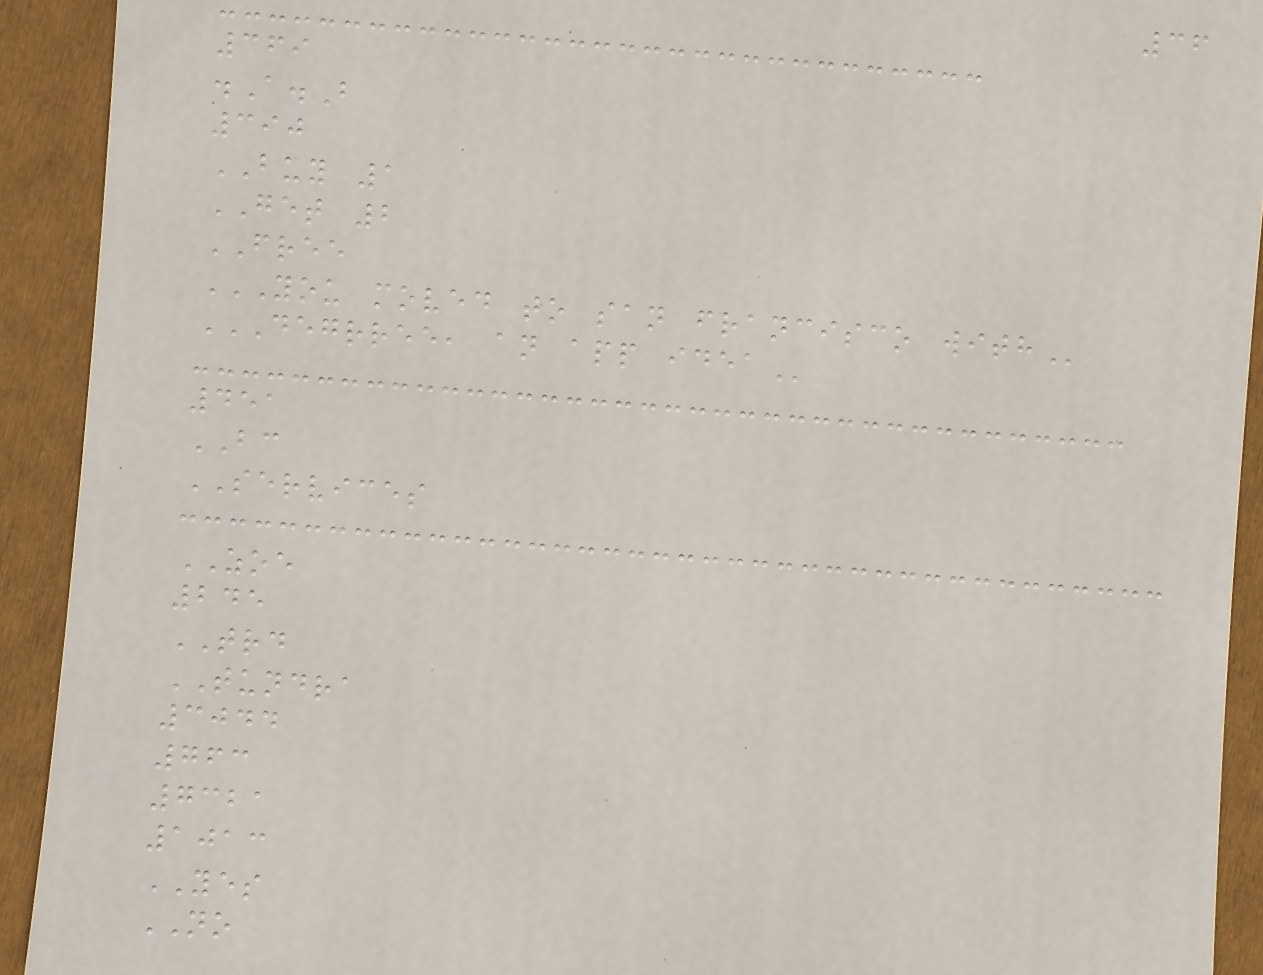36
369
.A.B
390
BUY 1
GET 2
FREE
YOU MOVED TO SAN FRANCISCO WITH
DEGRREE, AN APP IDEA
451
BC
SERVICES
ZOE
245
TRD
TUNDRA
3044
763
7321
1013
YES
NO
